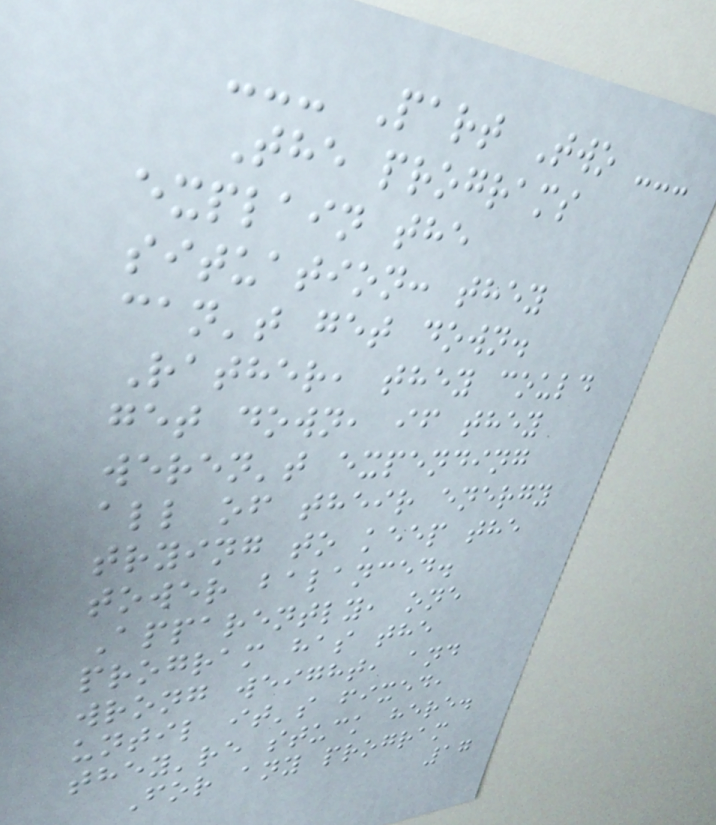--- Part Two ---
The programs
explain the
situation: they
can't get down.
Rather, they could
get down, if they
weren't expending
all of their energy
trying to keep the
tower balanced.
Apparently, one
program has the
wrong weight, and
until it's fixed,
they're stuck here.
For any program
17
